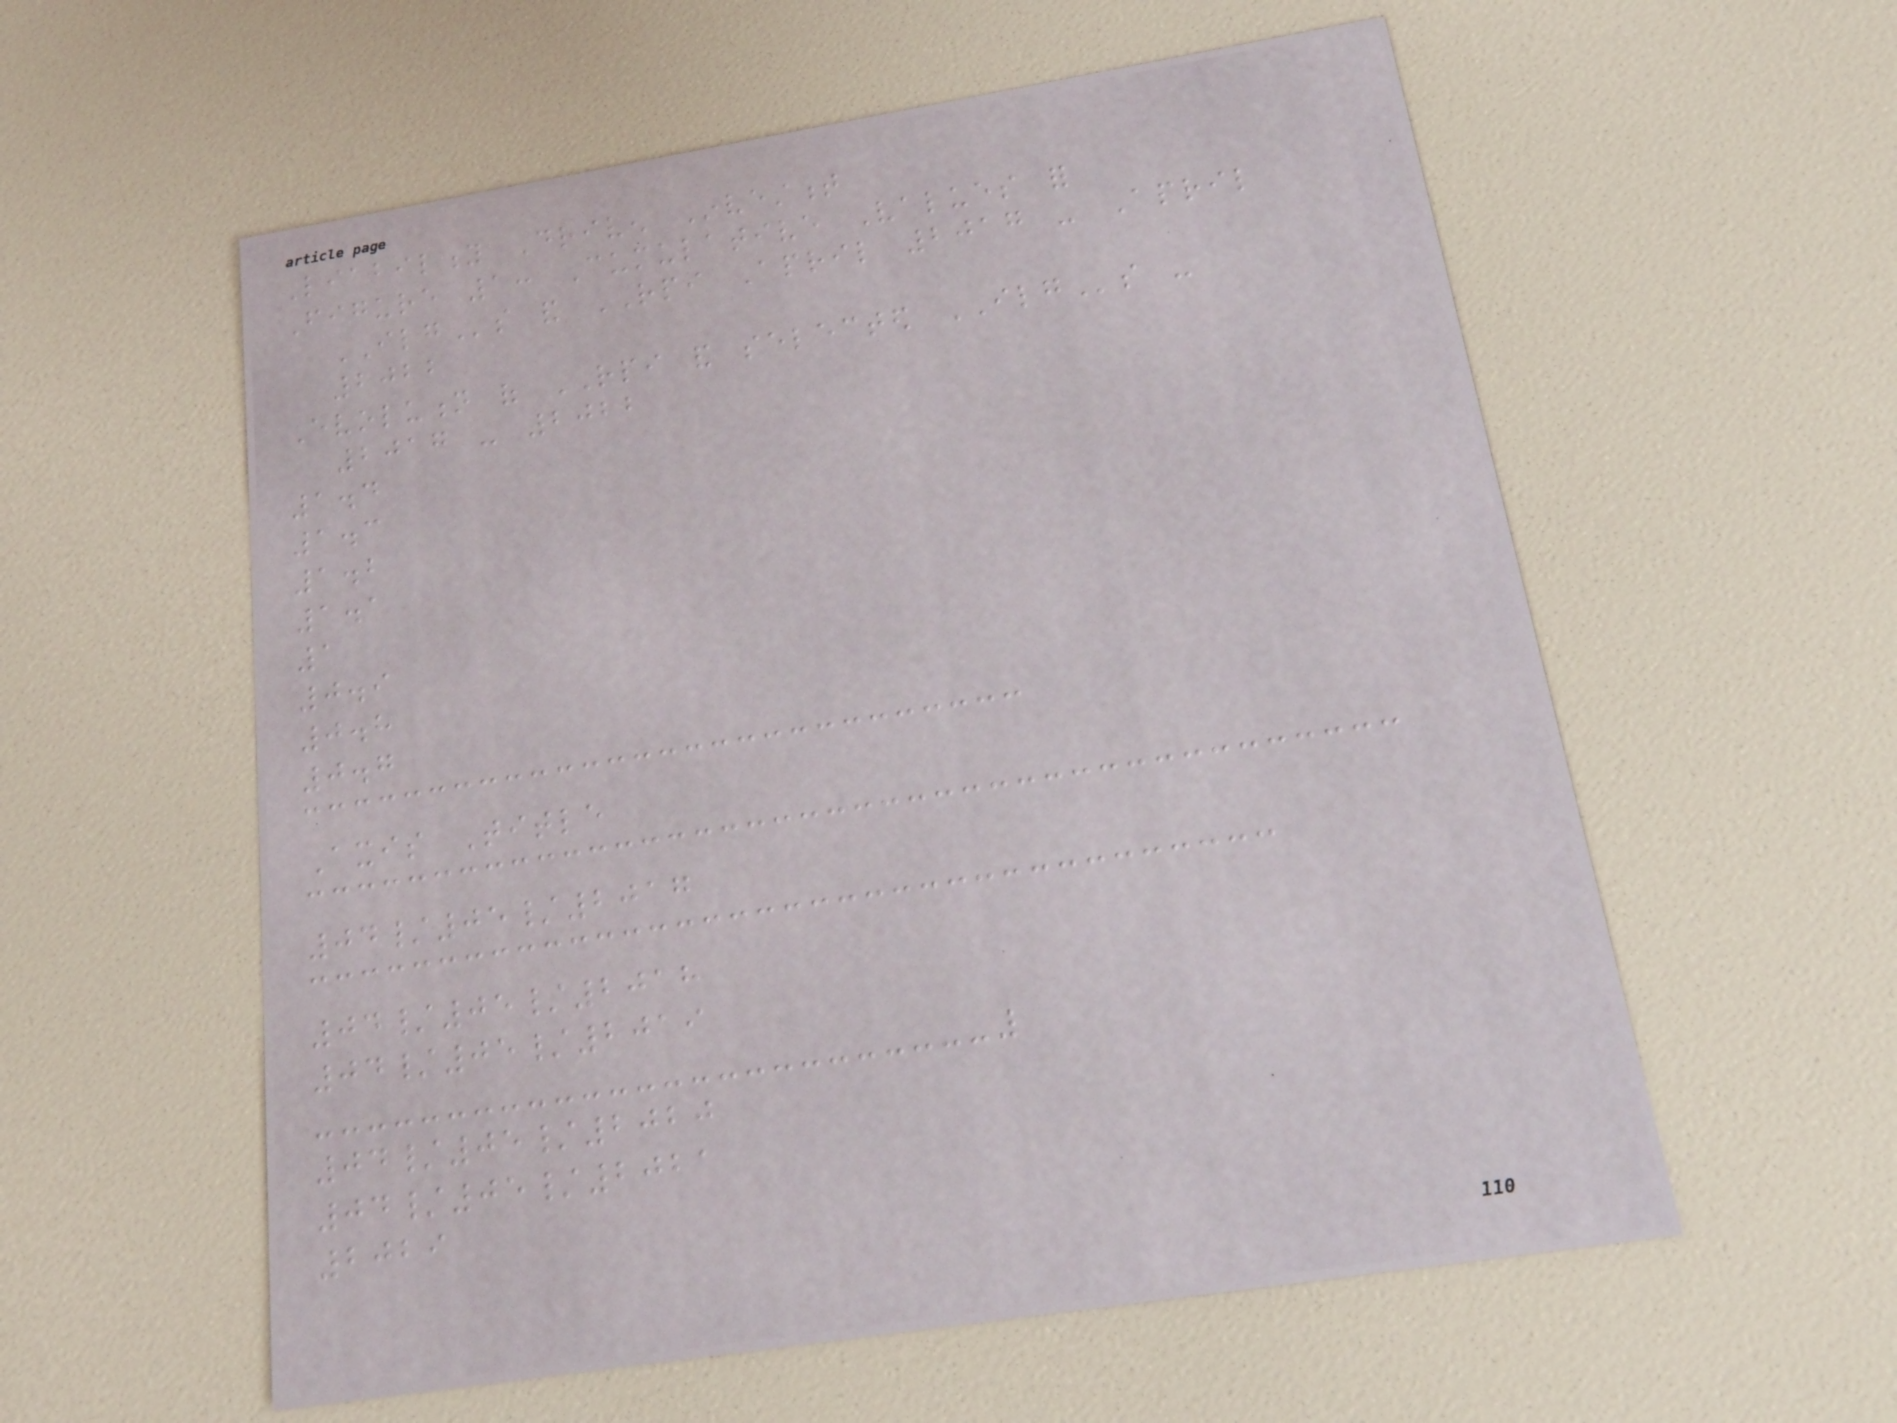Liability Driven Investment
Figure 1: Cumulative Values for
ILGs and RPI April 2017 - April
2022
Evolution of RPI and selected ILGs -
2017 - 2022
1.4
1.3
1.2
1.1
1
0.9
0.8
0.7
Axis Title
04/05/2017
04/05/2018
04/05/2019
04/05/2020
04/05/2021
2029
